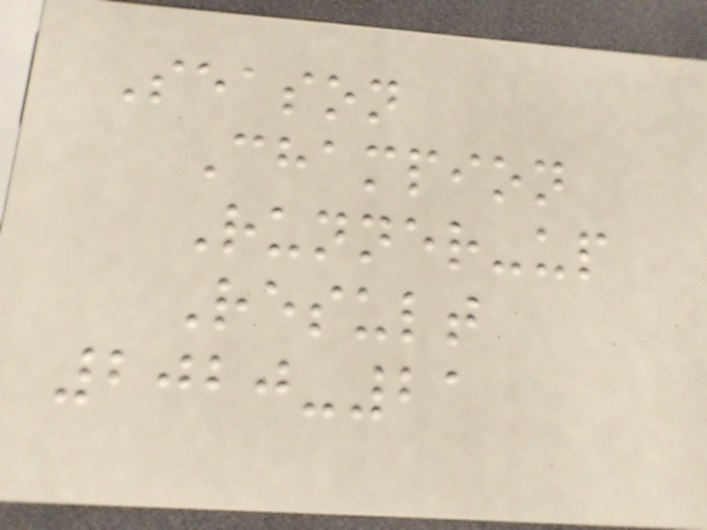Season
Champion
Runner-up
Result
2020-21
